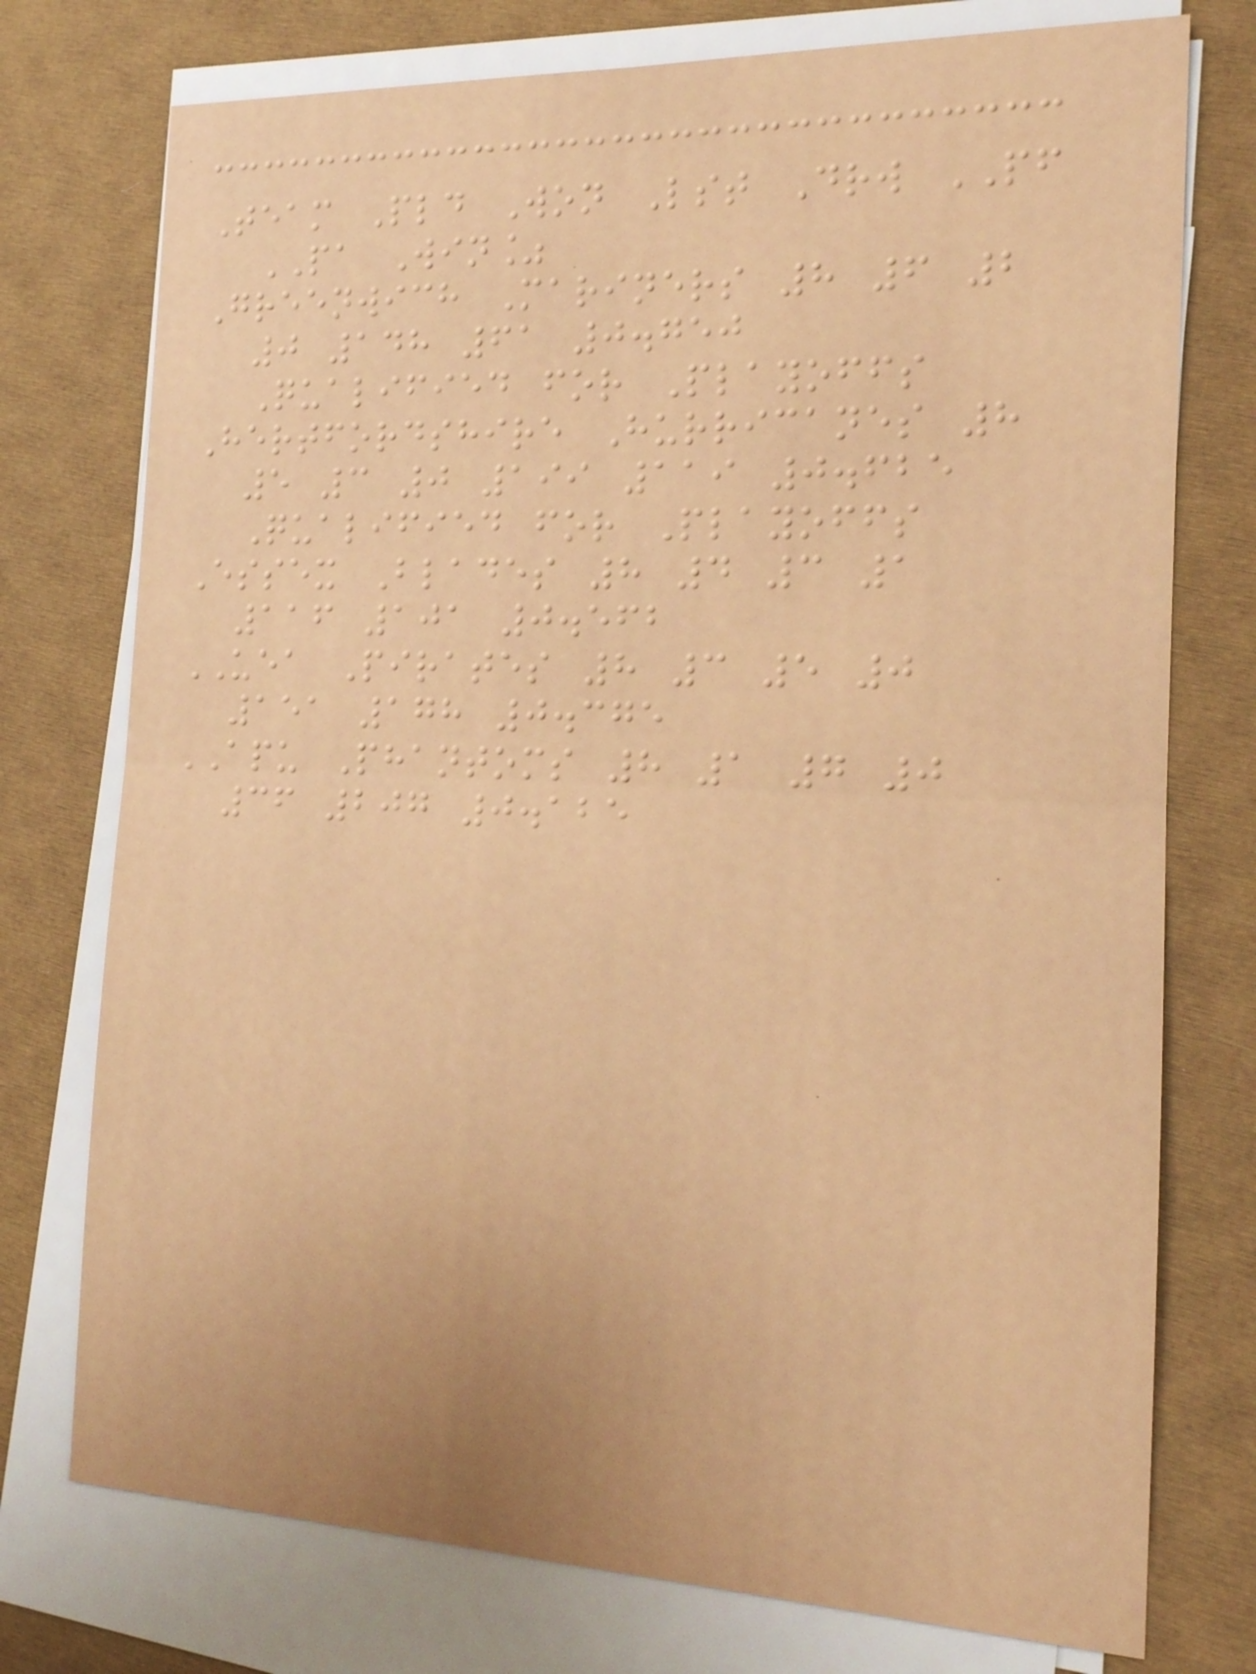Team Pld Won Lst Drw PF
PA Win%
Greenwich Mariners 8 6 2
0 148 61 0.750
Qualified for Playoffs
Hertfordshire Hurricanes 8
5 3 0 199 119 0.625
Qualified for Playoffs
Essex Blades 8 4 3 1
116 101 0.562
UEA Pirates 8 3 5 0
151 178 0.375
APU Phantoms 8 1 7 0
36 207 0.125
